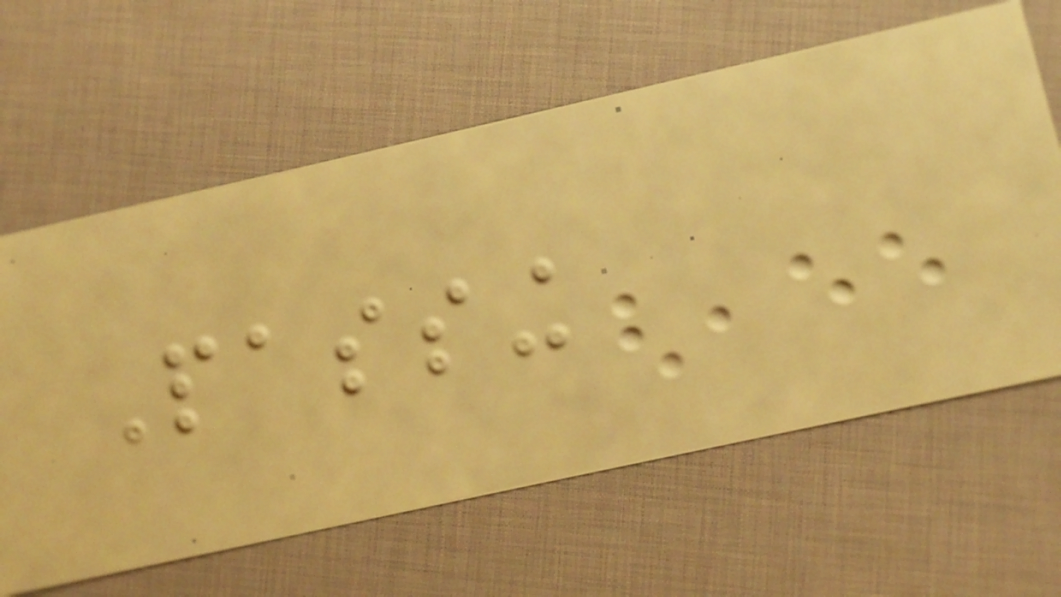Passing
